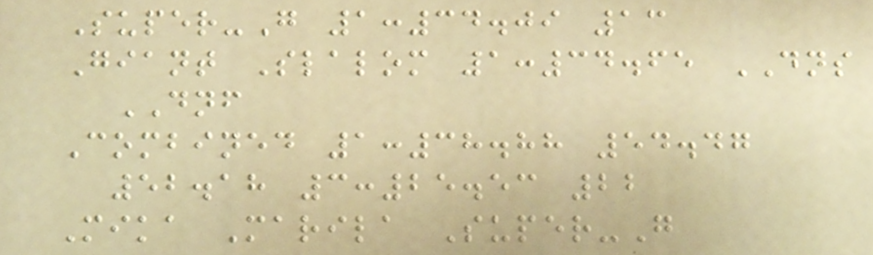Super-G 1:34.09 13
Giant Slalom 1:34.65 DNS
DNF
Combined 1:38.88 54.47
52.18 3:25.53 22
Mika Marila Super-G
